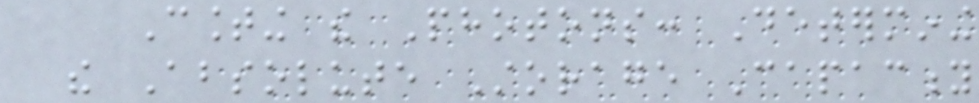Counting the Photons: Determining
the Absolute Storage Capacity
